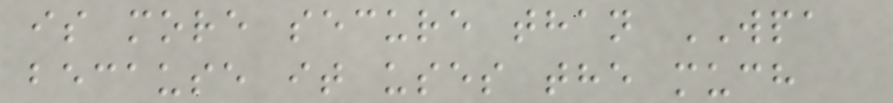is more secure than WPA
because it uses the much
